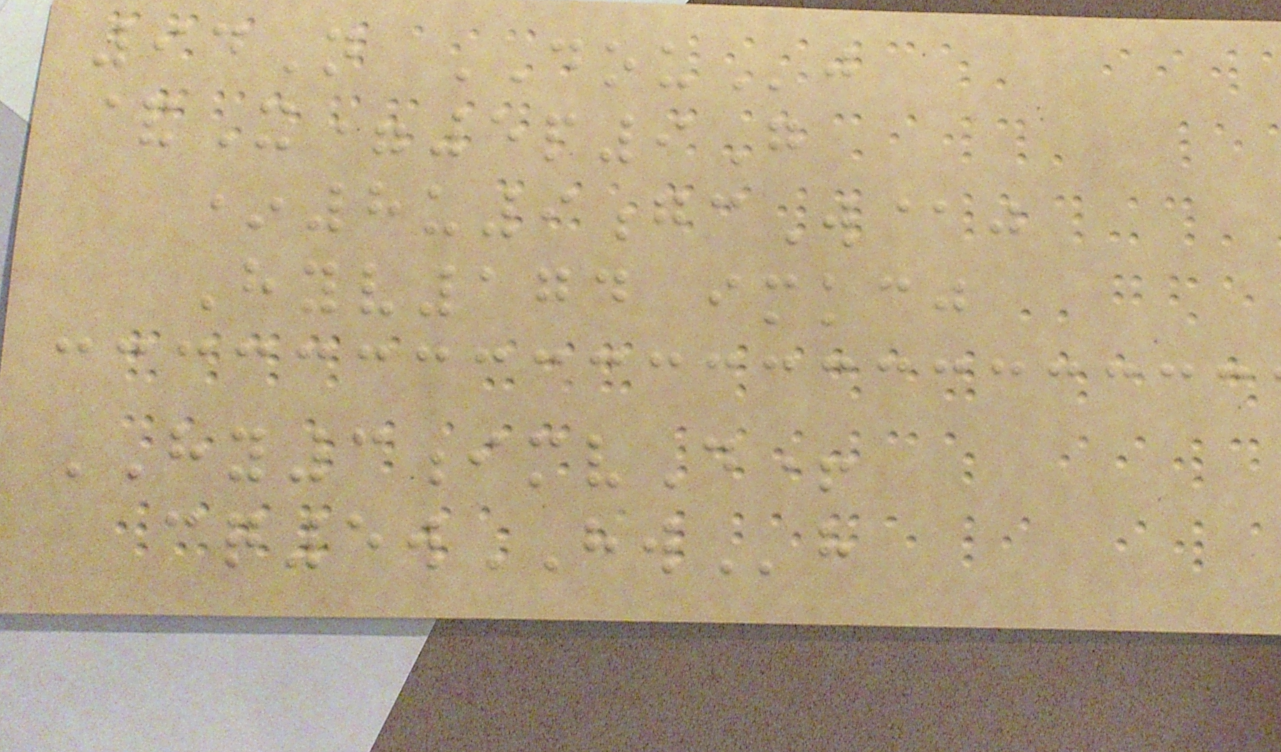94N DOUj
&X=5p9G
*8u9gcW@j
Hyv174 imkcj
HY3imvD+
cq5wHWh
